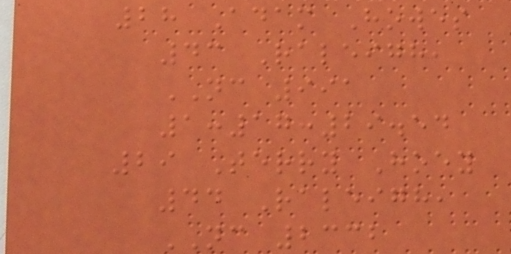28 Adam Howes
43 Raleigh,
NC 991
1:17:29.54
29 Terry Hoey
44 Raleigh,
NC 2332
